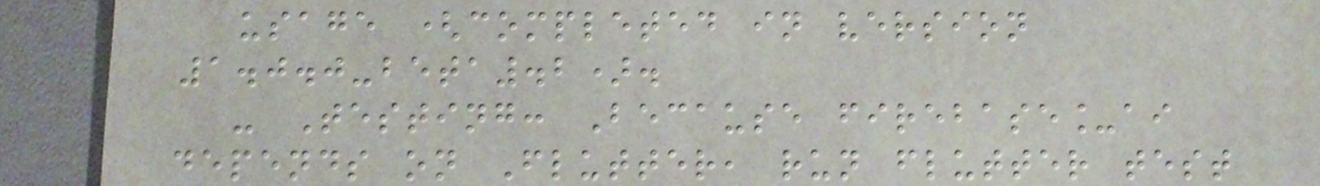usage (completed in version
1.0.0-beta.2).
- Testing: Because firebase_ai
depends on Flutter, run flutter test
